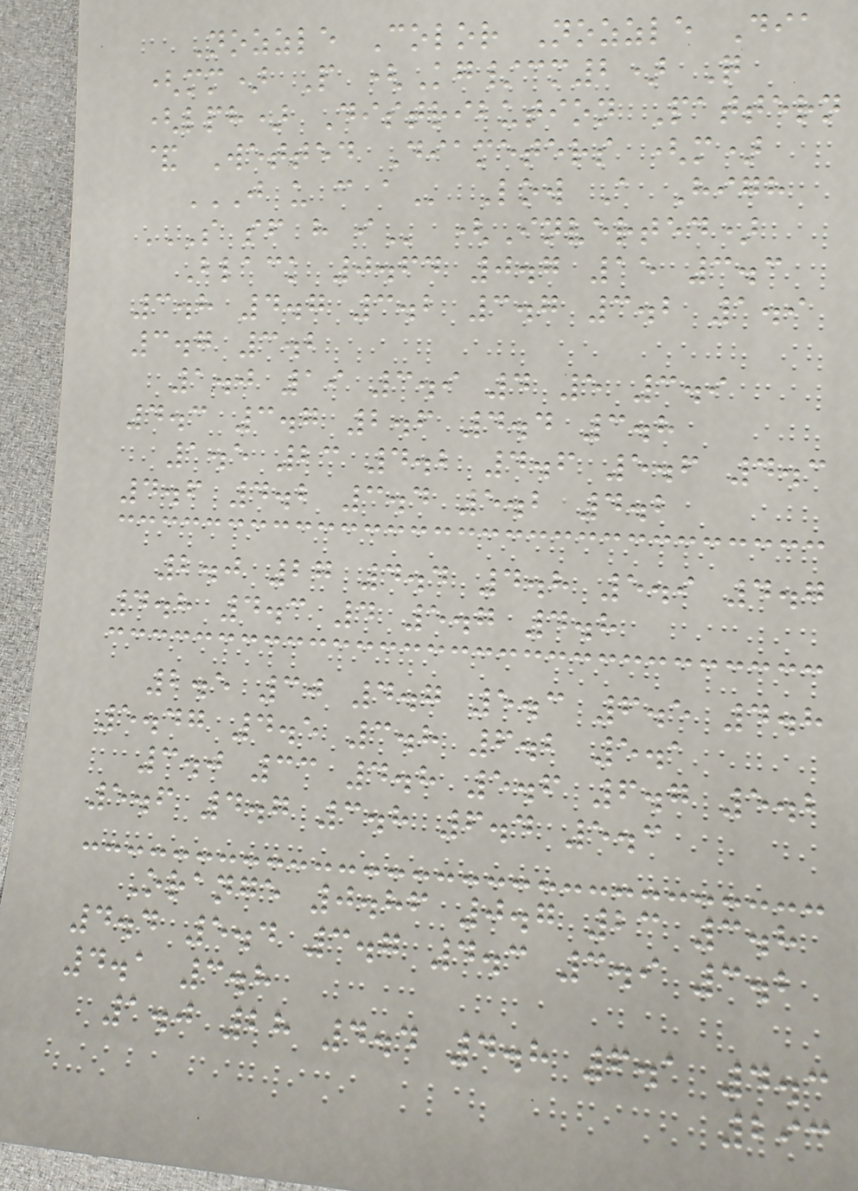Nozzle Color Nozzle Dia
(mm) P (Kg/cm2) Q
(lph) Distribution Pattern
& Wetted Diameters (m)
J U C A Low A High
S SF H I (Inverted)
Black 0.64 0.7 15 3.3
3.8 4.7 3.2 3.7 3.2 1.9
3.7 3.2
1.0 19 3.9 4 5 3.9
4.3 3.7 2.6 4.4 3.8
1.5 23 4.2 4.6 5.6 4.3
4.6 4.2 3.4 5.2 4.2
2.0 27 4.4 4.8 5.9 4.7
4.8 4.3 4 5.7 4.8
2.5 30 4.7 5.3 6.5 4.8
5.47 4.5 3.8 6.2 5.1
3.0 33 4.8 5.6 6.7 5.2
5.6 4.7 3.8 6.4 5.3
Orange 0.86 0.7 23 3.8
4.4 5.4 3.7 4.3 3.9 3.2
4.1 3.8
1.0 28 4.4 4.8 6.1 4.3
293
